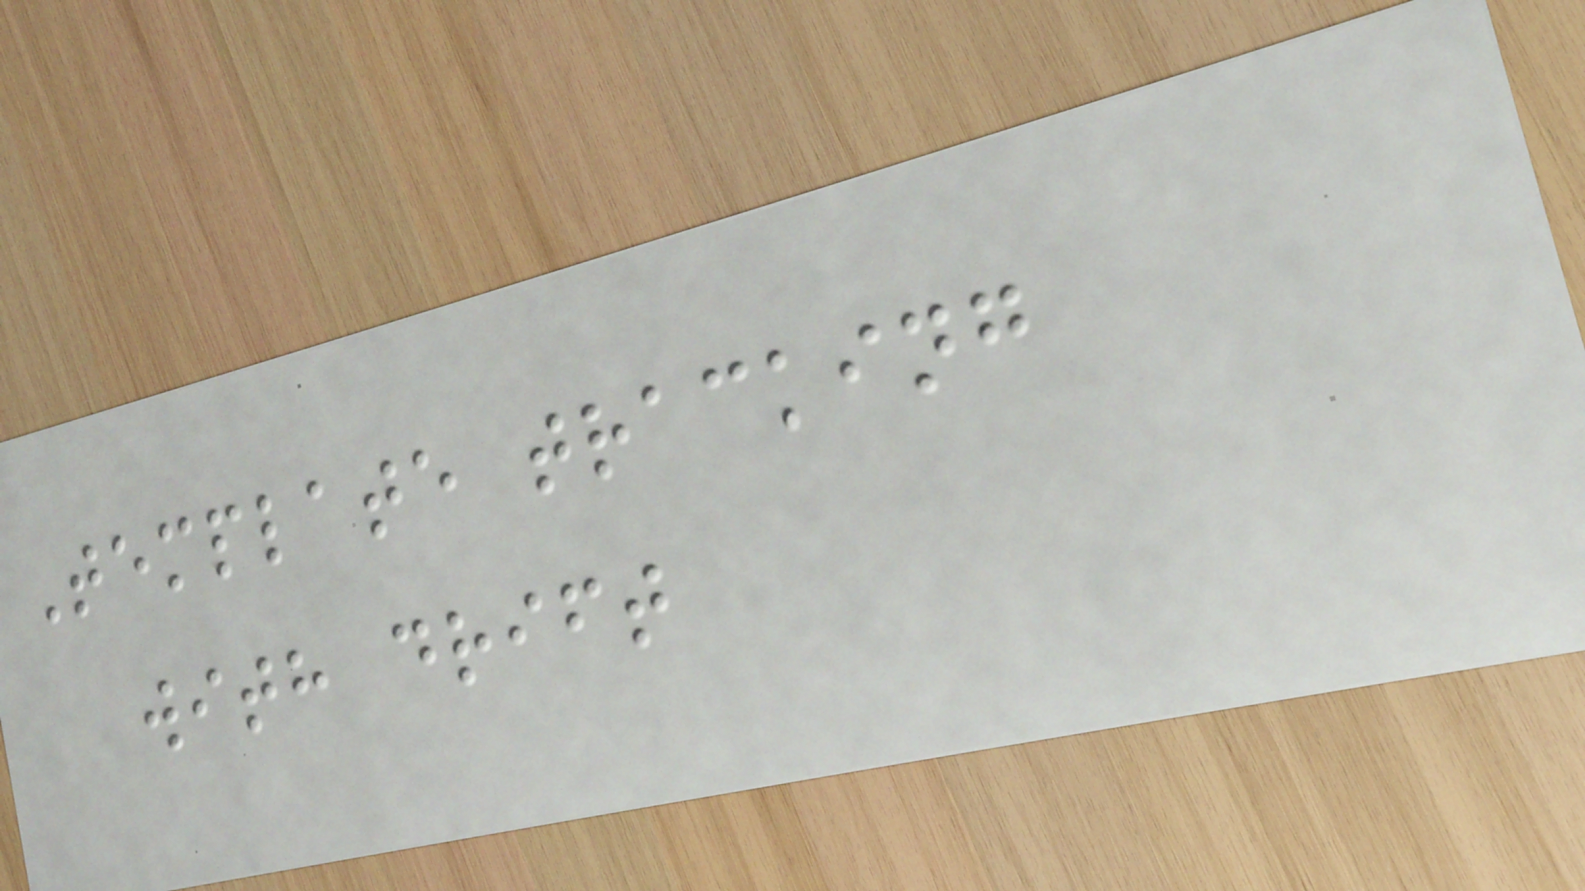Template tracking
with drift
